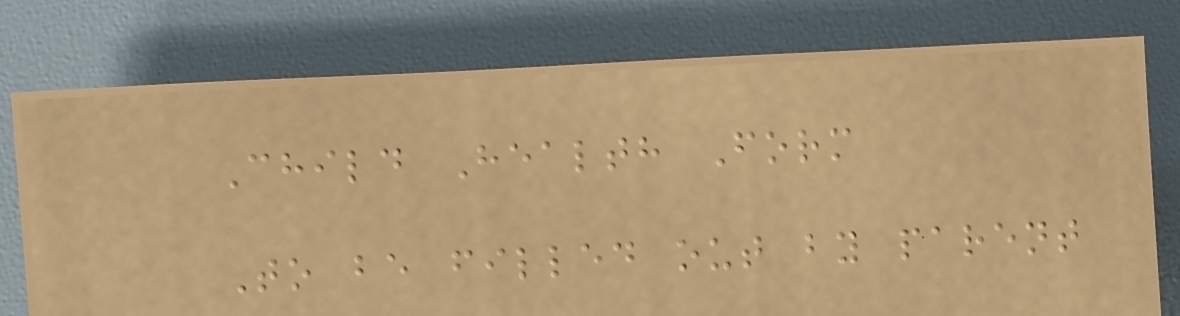Child Health Form
To be filled out by parent
